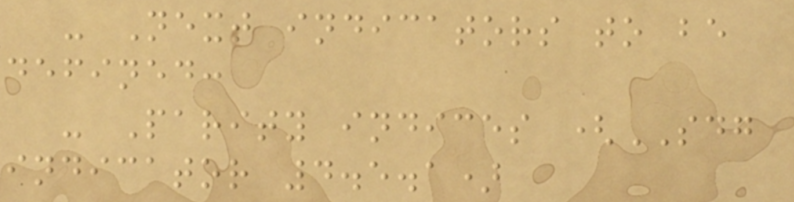- Next indicators to be
defined:
- Parity indices (SDG
indicator 4.5.1)
